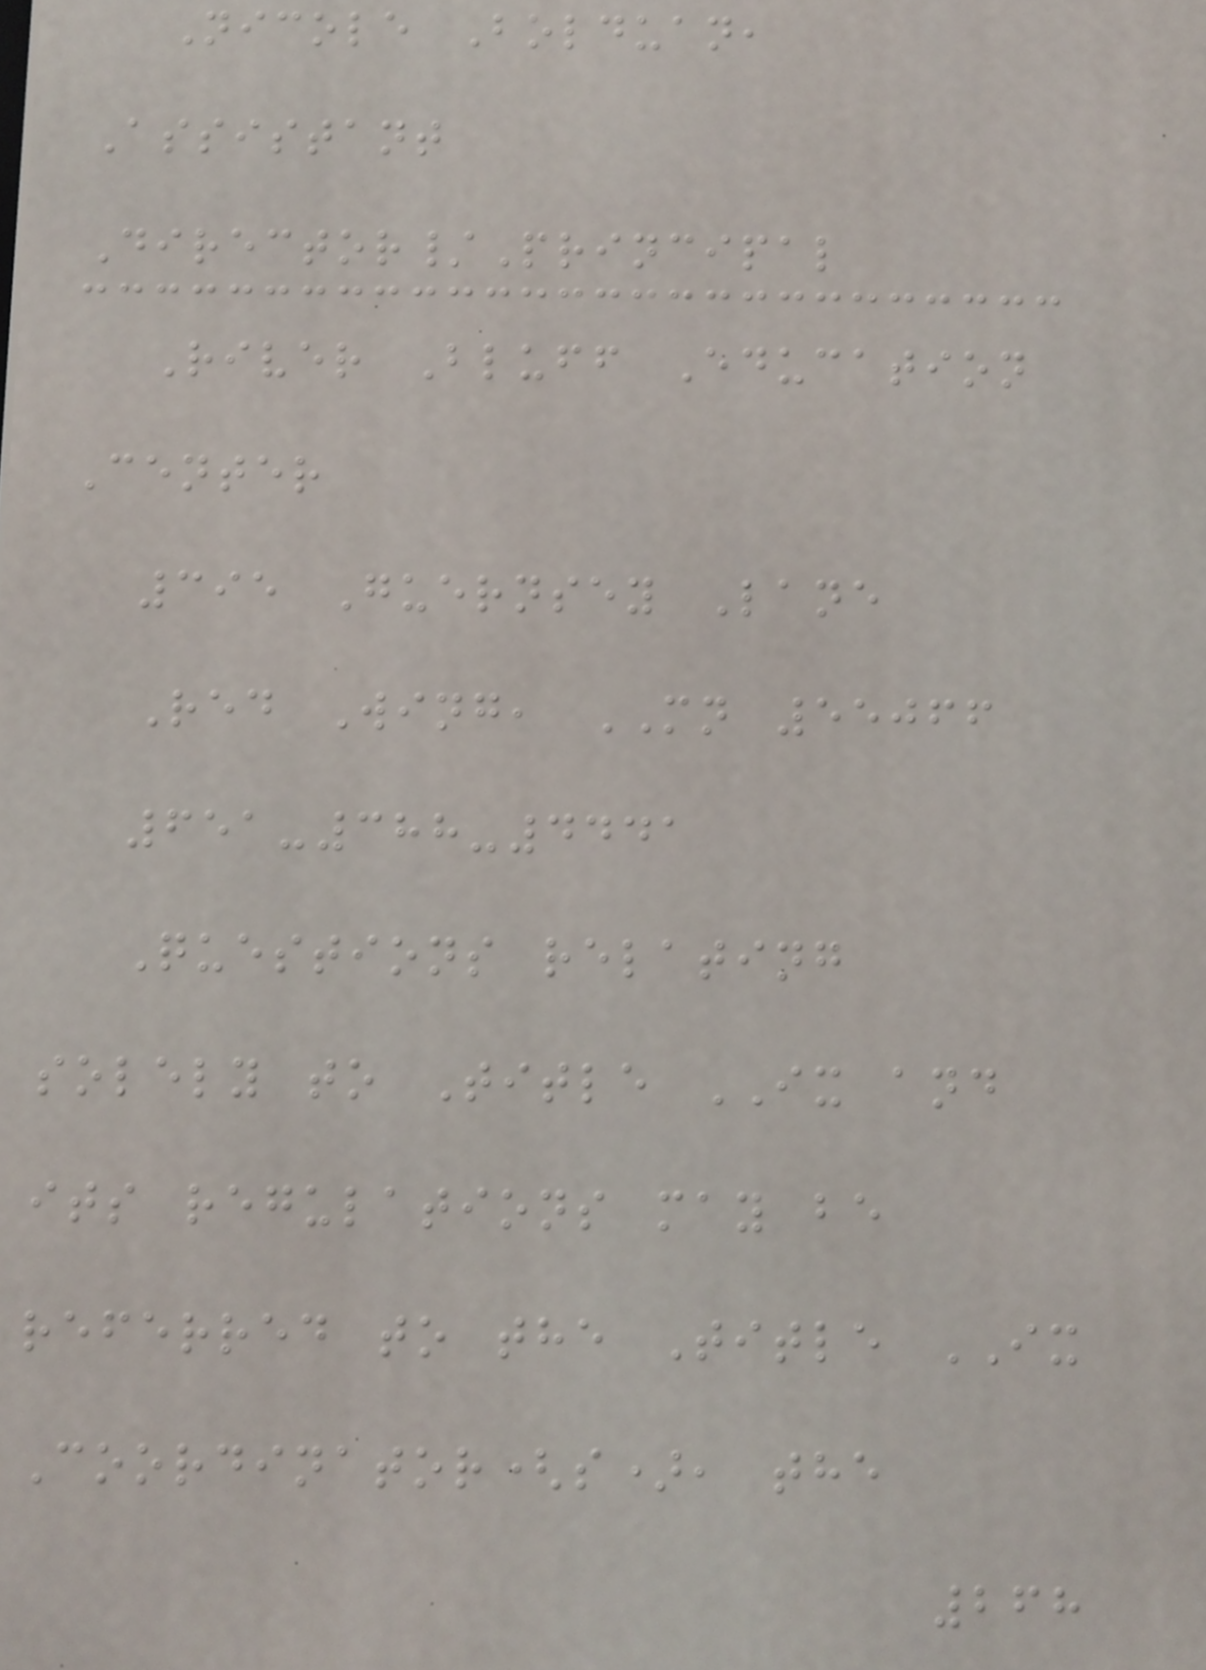Nicole Bolduan,
Assistant
Director/Principal
River Bluff Education
Center
395 Guernsey Lane
Red Wing, MN 55066
651-388-4441
Questions relating
solely to Title IX and
its regulations may be
referred to the Title IX
Coordinator(s), the
268
